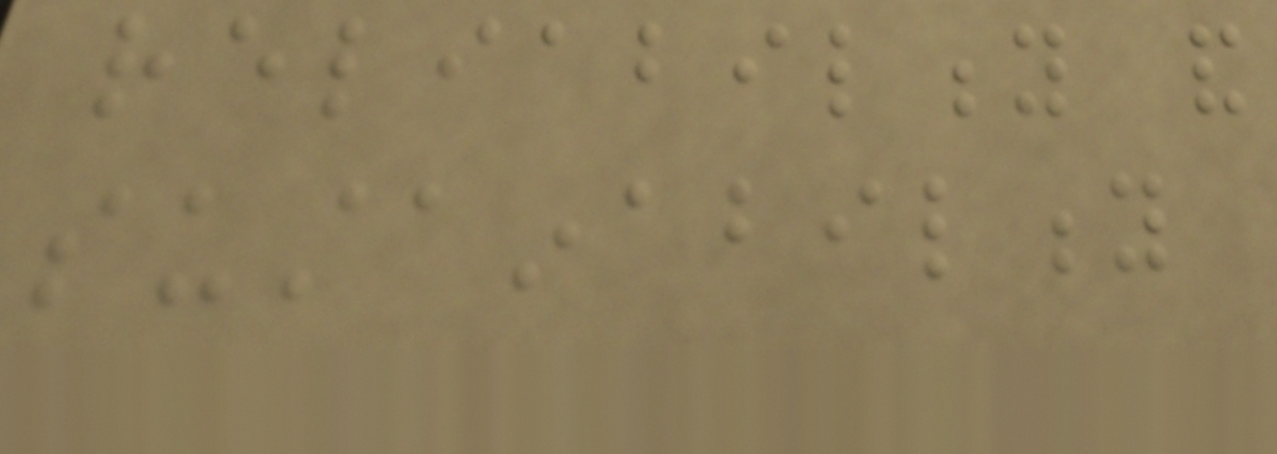reliability and
sustainability
